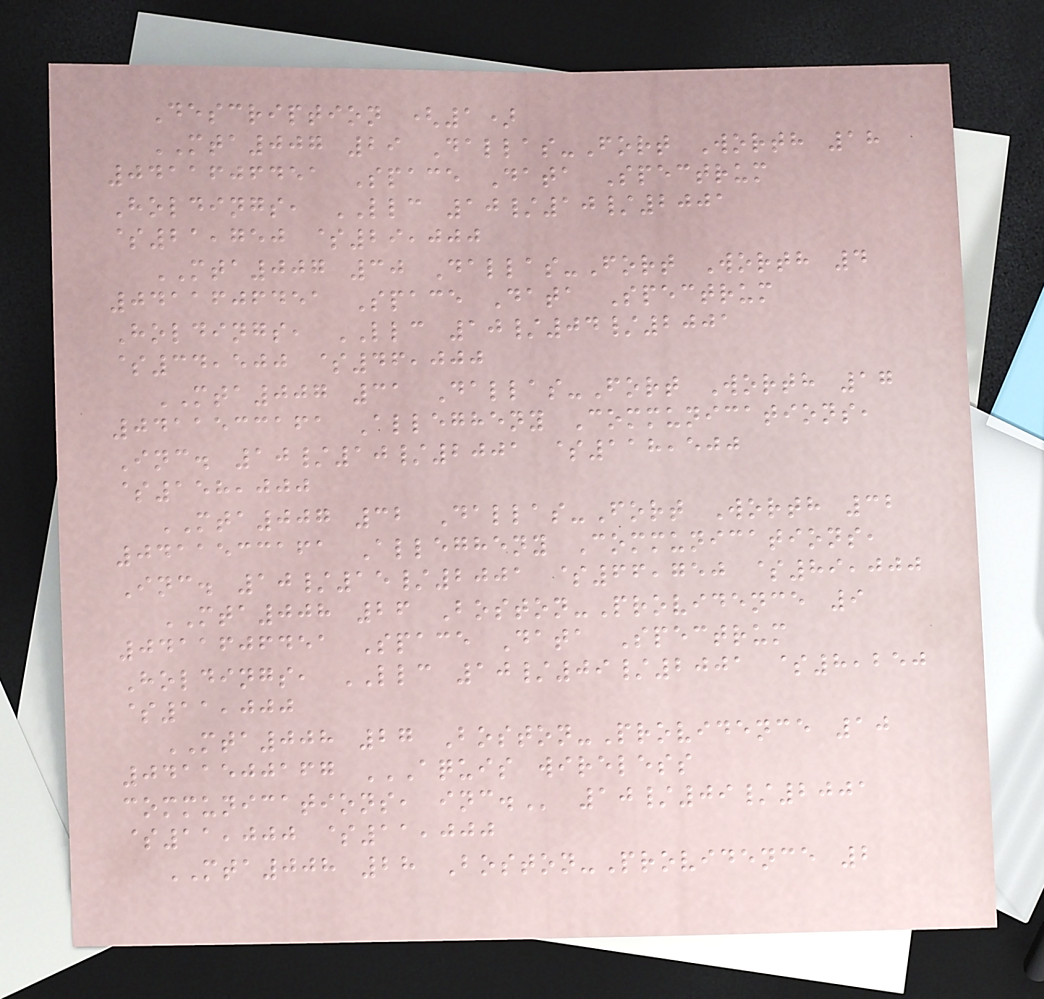Description (1)
MTA007 29 Dallas-Fort Worth 18
0411606451 Space Data Spectrum
Holdings, LLC 10/10/2001
$21,750 $29,000
MTA007 30 Dallas-Fort Worth 4
0411606451 Space Data Spectrum
Holdings, LLC 10/04/2001
$34,500 $46,000
MTA007 31 Dallas-Fort Worth 17
0411533161 Allegheny Communications,
Inc. 10/10/2001 $118,500
$158,000
MTA007 32 Dallas-Fort Worth 32
0411533161 Allegheny Communications,
Inc. 10/15/2001 $66,750 $89,000
MTA008 26 Boston-Providence 9
0411606451 Space Data Spectrum
Holdings, LLC 10/09/2001 $8,250
$11,000
MTA008 27 Boston-Providence 10
0411500167 AQUIS WIRELESS
COMMUNICATIONS, INC. 10/09/2001
$11,000 $11,000
MTA008 28 Boston-Providence 2
